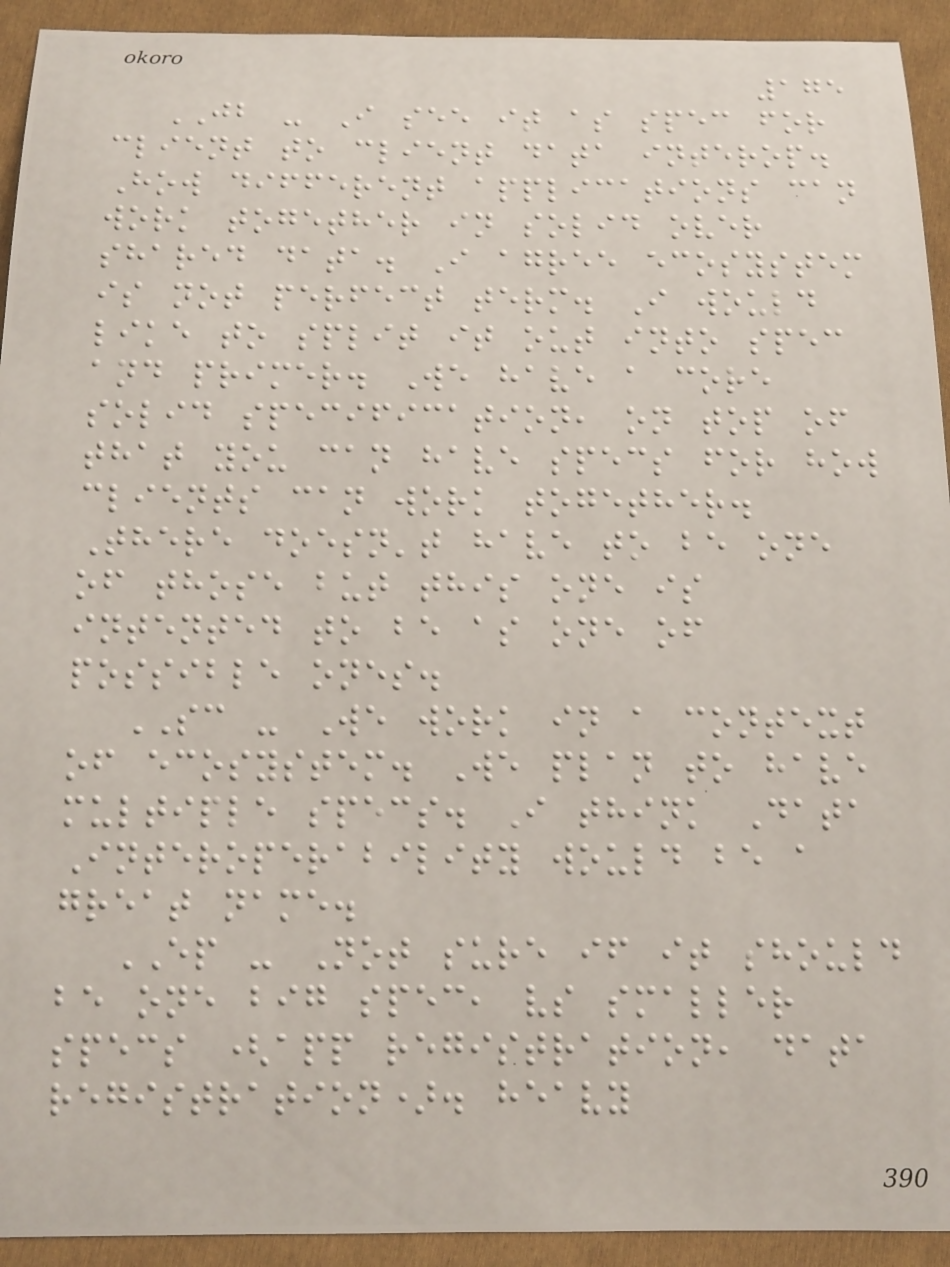175
JB - I see it as spec for
client to client data interop.
How different applications can
work together in solid over
shared data. I agree ecosystem
is not perfect term. I would
like to split it out into spec
and primer. We have a core
solid specification, on top of
that you can have specs for how
clients can work together.
There doesn't have to be one
of those but this one is
intented to be as one of
possible ones.
SC - We work in a context
of ecosystem. We plan to have
multiple specs. I think Data
Interoperability would be a
great name.
EP - Not sure if it should
be one big spec, vs smaller
specs (app registration, data
registration). heavy
